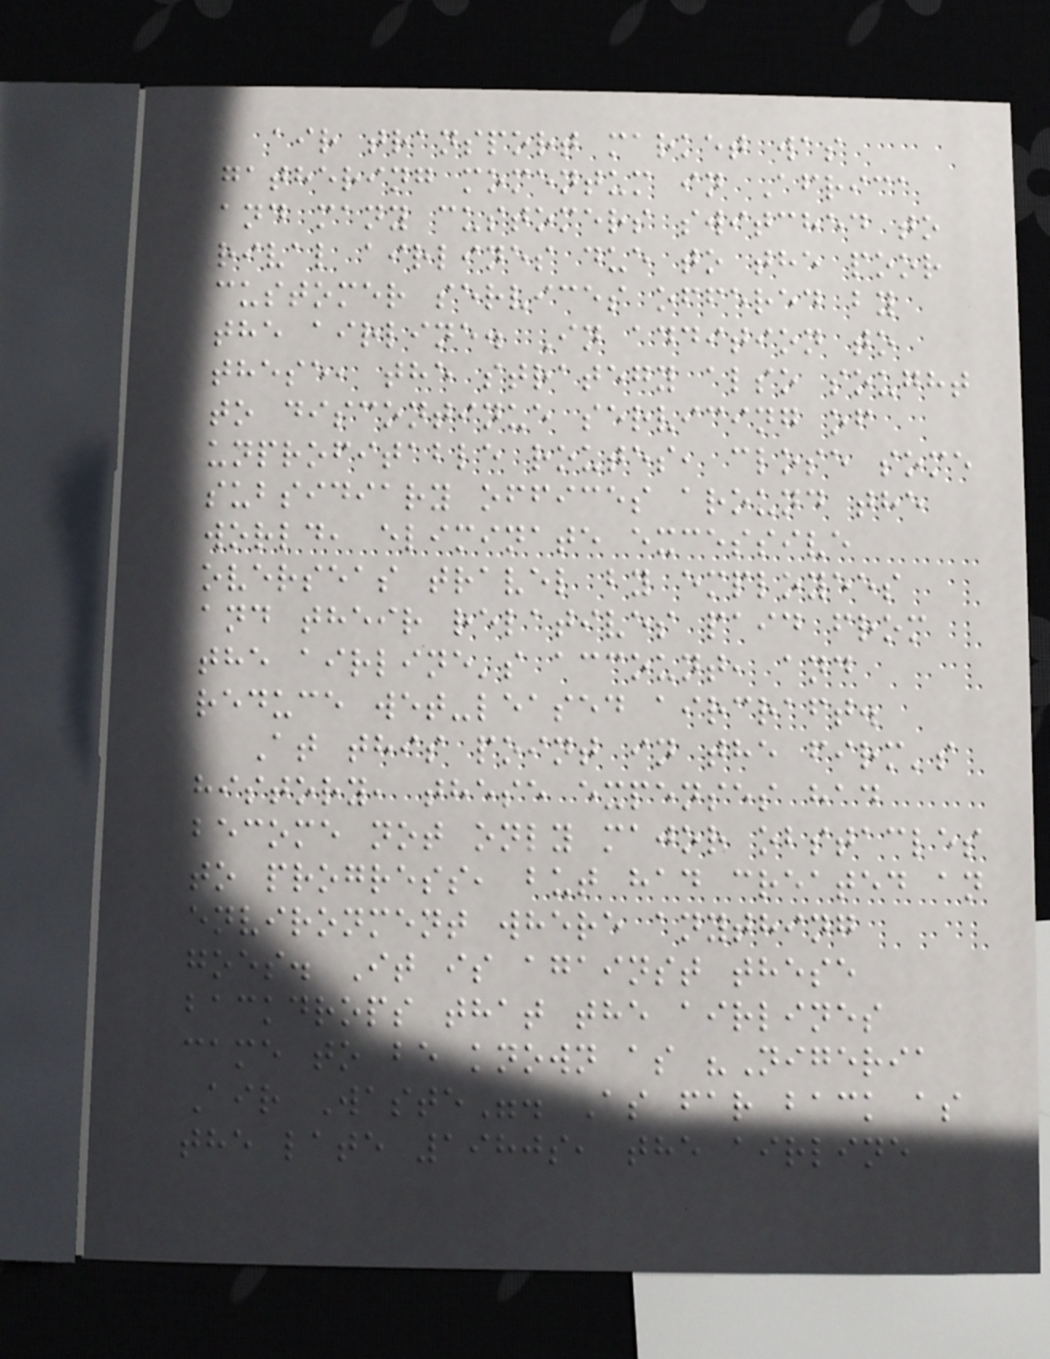air transport market was
gathering momentum in Africa
and many customers switched to
rival airlines due to the poor
customer services offered by
the airline. In addition to
these, the strategy also sought
to discontinue servicing of
unprofitable routes, close some
subsidiary offices around the
world, eliminate excessive
overseas travel by employees
and their relatives paid from
the airline's account, and
reduce wet-leased aircraft.
At this point in the firm's
history, these expenses had
become not only major obstacles
to progress, but had created an
environment where anything
goes. It is against these
backdrops that the airlines
came to be known as "Nigeria
Air Waste". As far back as
the late 1980s, the airline
